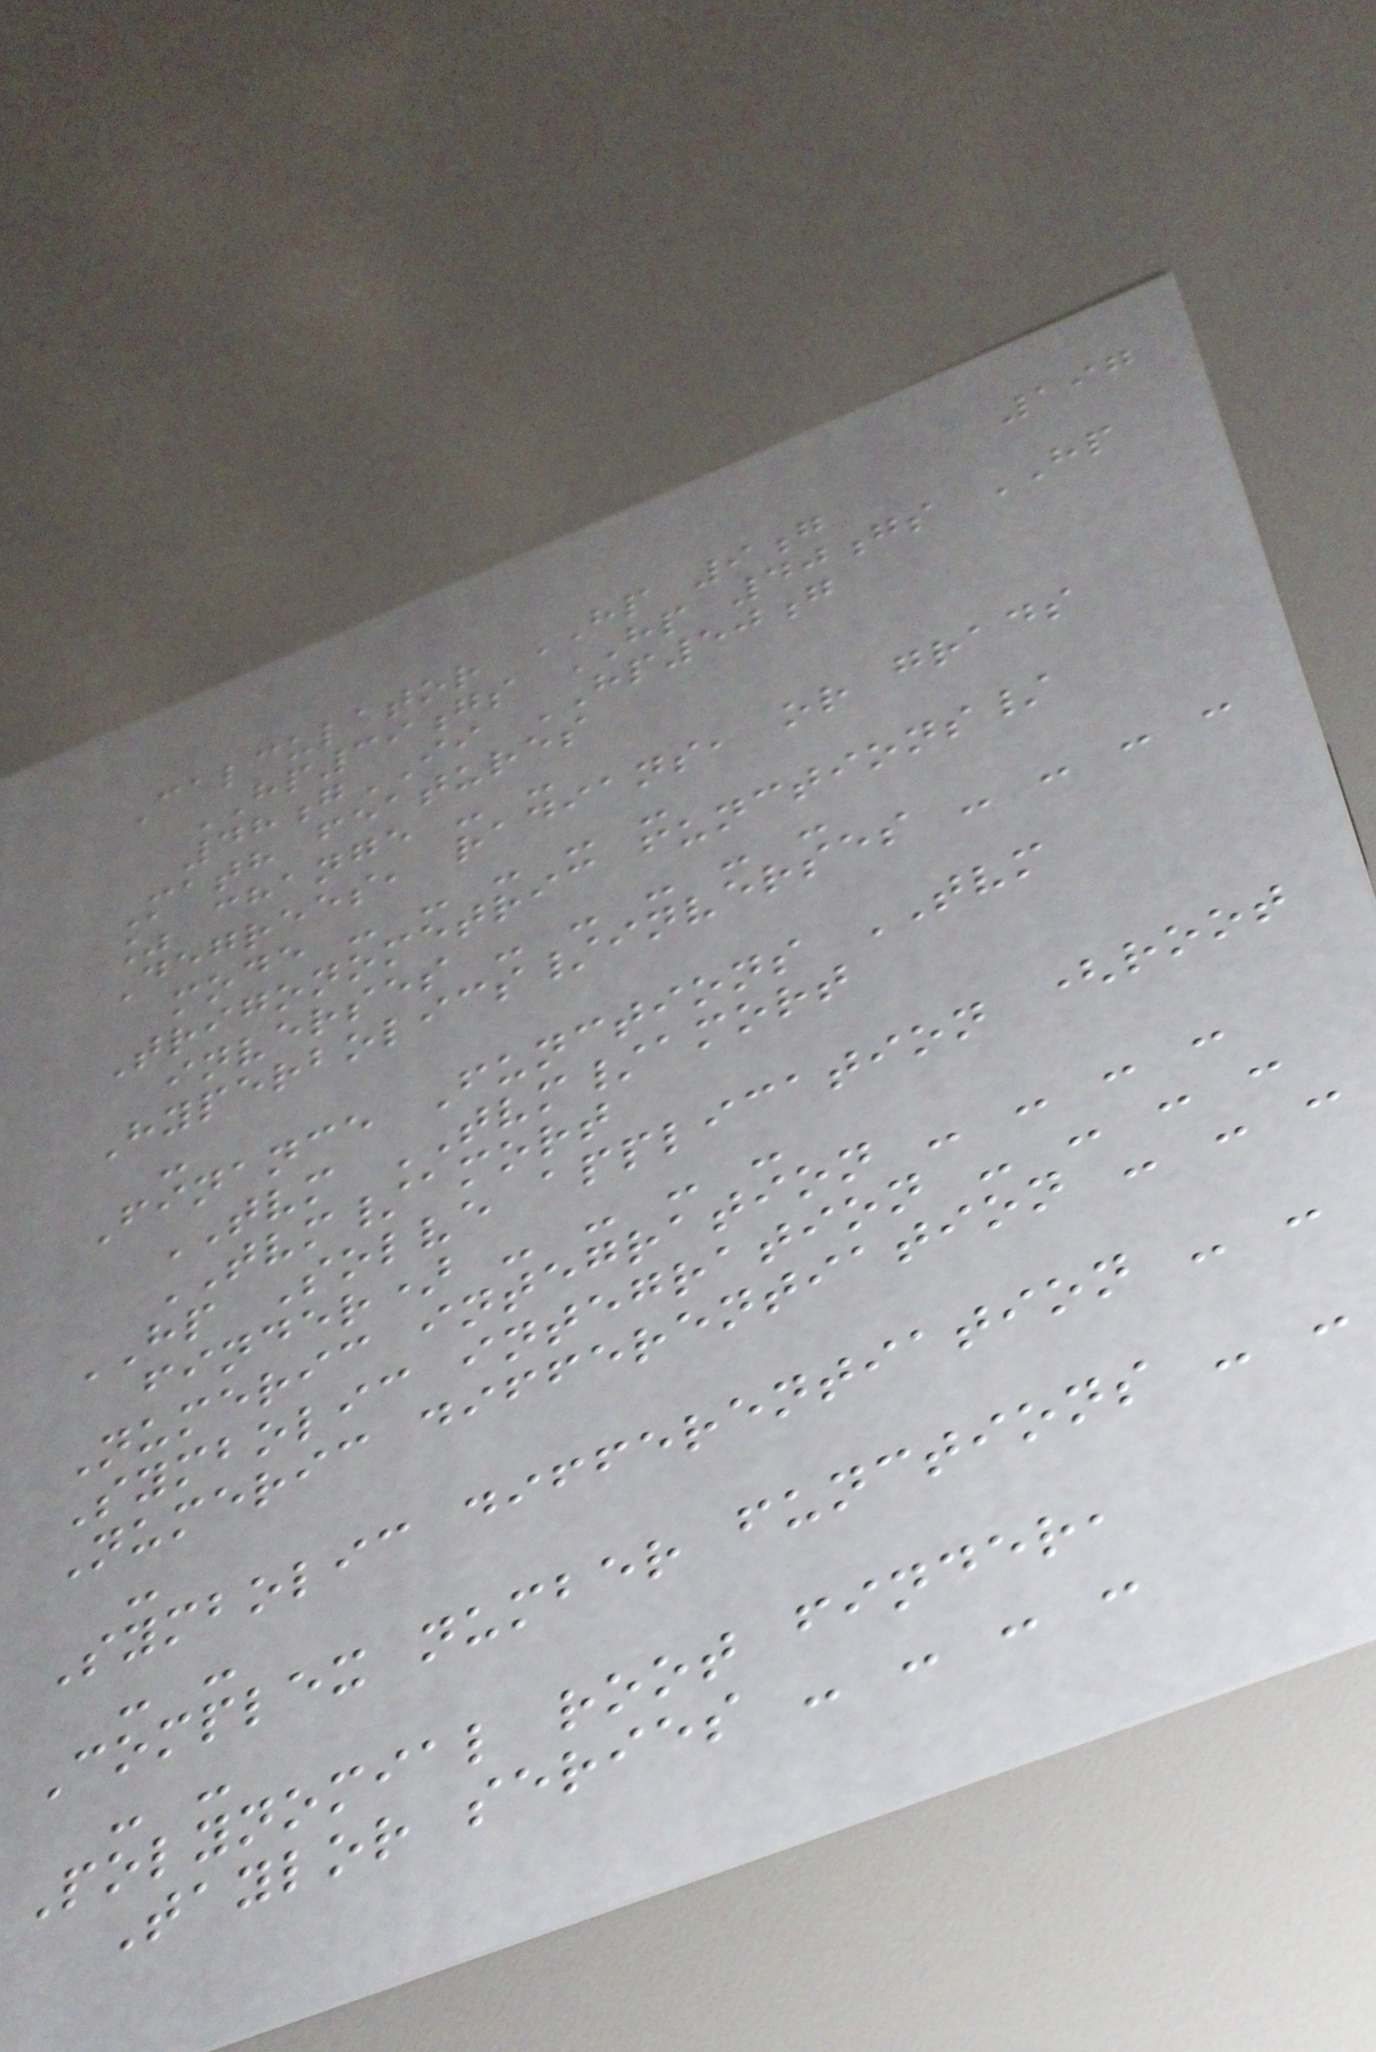197
Calculator HP 9g
HP39gs HP 40gs HP
48gII HP50g
Math features
% change - -
Degrees, radians, or grads
mode - - - - -
Trigonometric functions/
inverses - - - - -
Hyperbolics/inverses - - - -
-
Finance Functions TVM
TVM TVM/amort
TVM/amort
HP Solve application (root
finder) - - - -
Numeric integration - - - -
Symbolic integration - - - -
Numeric differentiation - - -
-
Symbolic differentiation - -
- -
Complex number functions - -
- -
Polynomial root finder,
Taylor series - - - -
